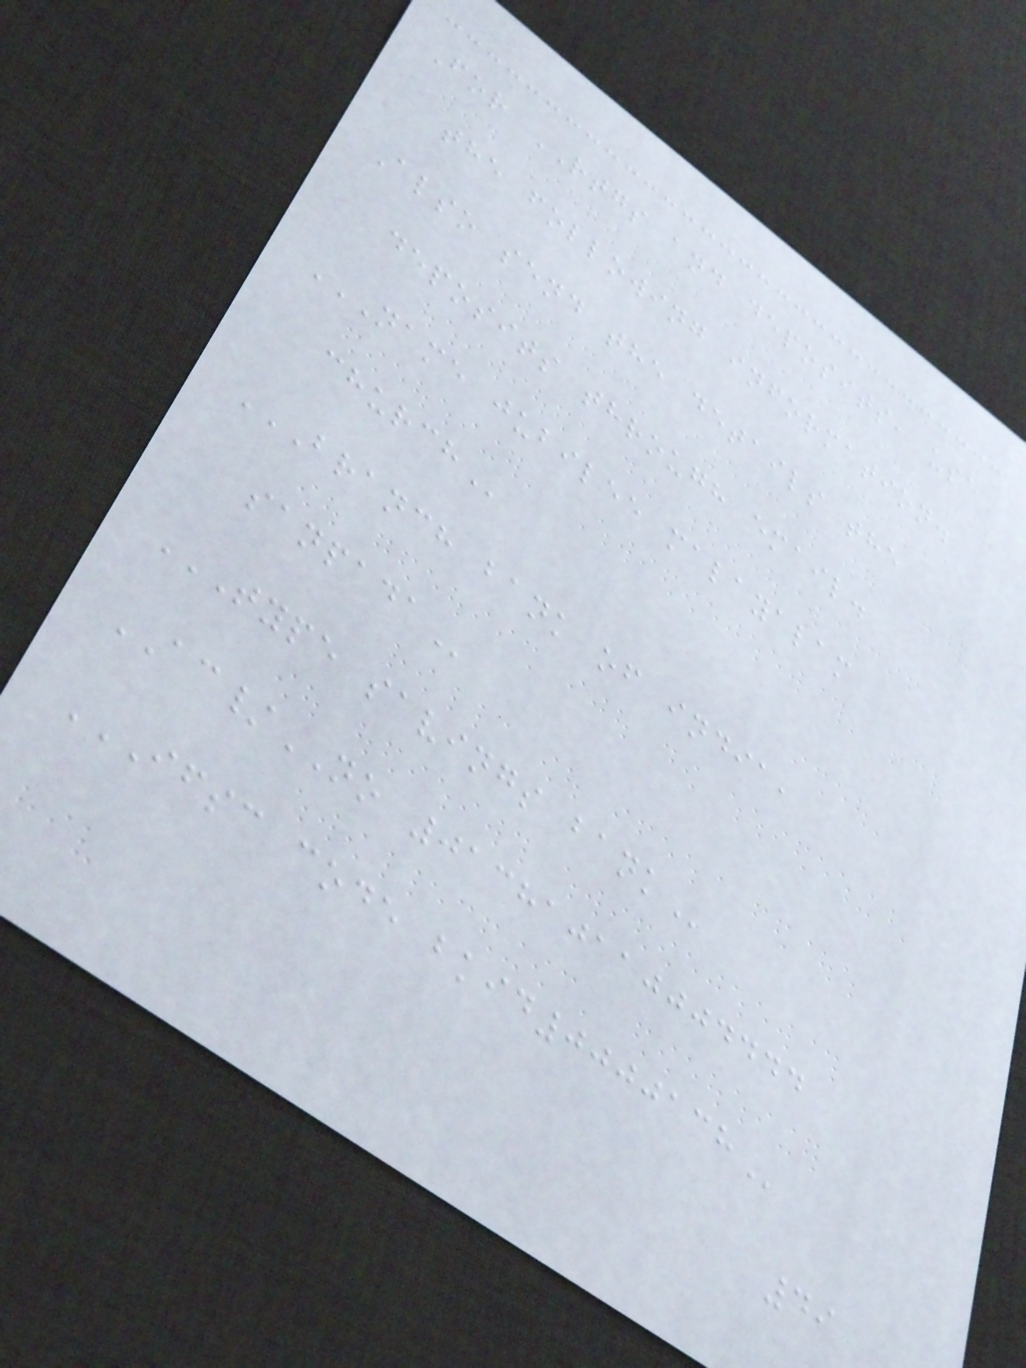For RTGS and deposits, use
the following information.
Also send the details the
deposits through email.
NAME JUBILEE MALAYALAM
CHURCH
BRANCH BANK OF INDIA,
SANPADA
TYPE SAVINGS BANK
AC/NO 013810110004444
IFSC CODE BKID0000138
49
